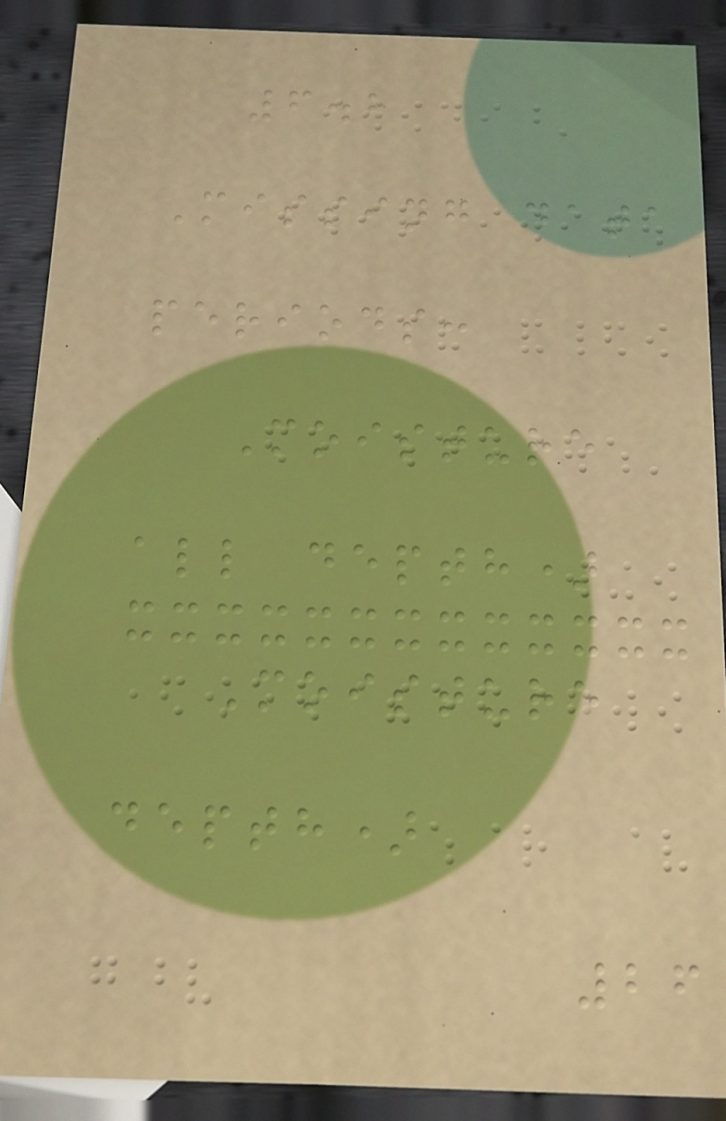6.2
Missing data
periods:
Moisture
all depth)
Moisture
depth)
26
